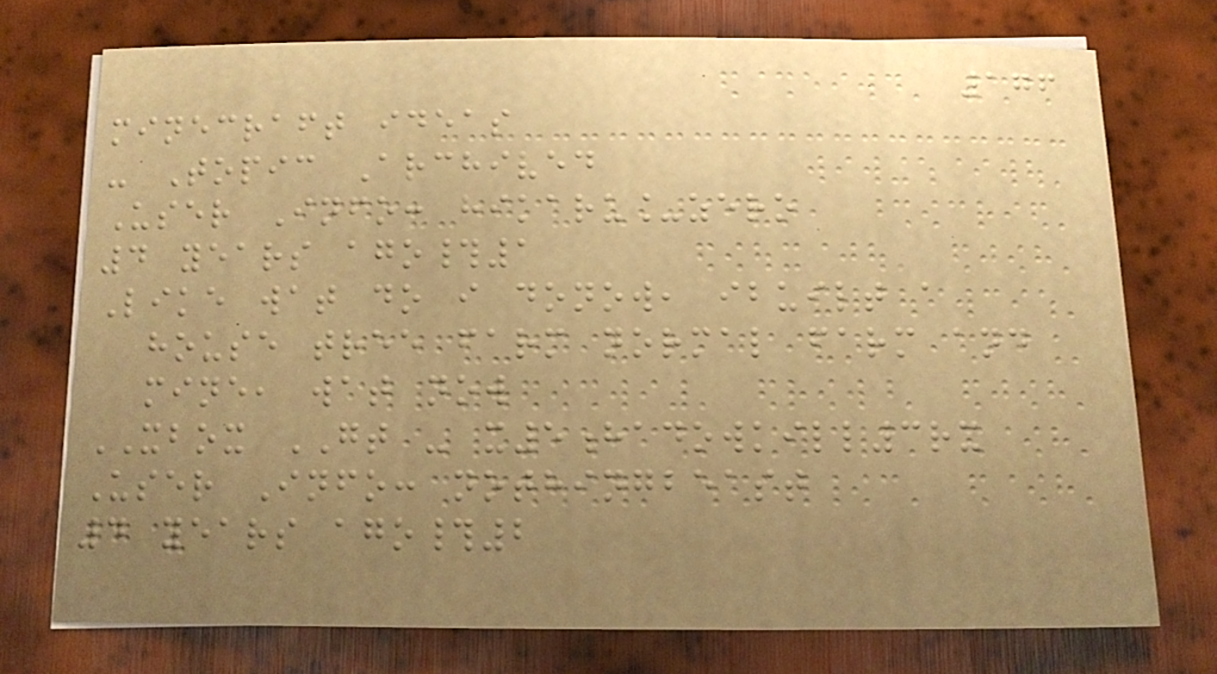176
minecraft ideas
- Topic Archived
User Info: hikaru_zero
4 years ago#1
Like wat do i donow, ibuilt a
house tree farm normal farm and
mine, wat now
XBOX GT - x5hadowkill3rx
User Info: nothingbeast
4 years ago#2
